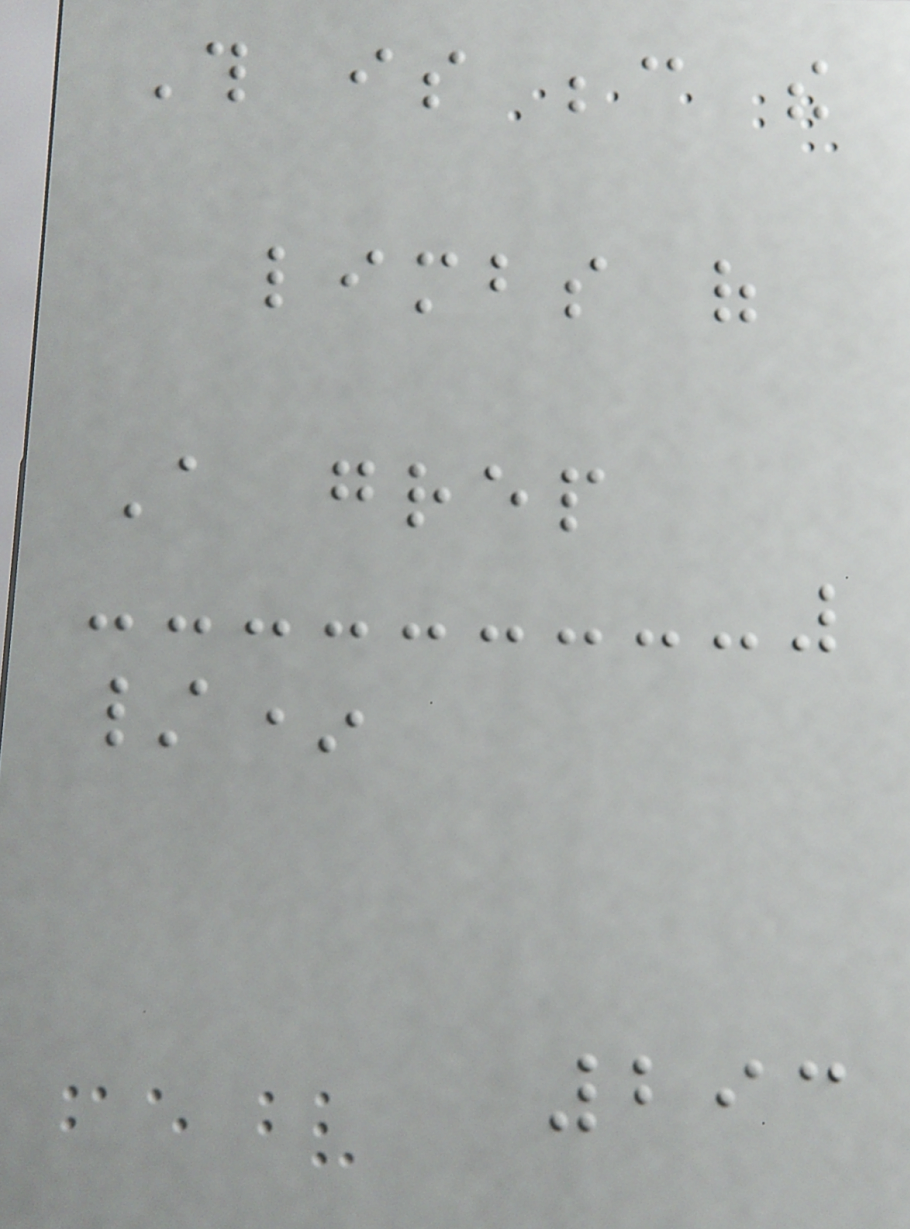This is because the
limbs of
A grep
/*
293
